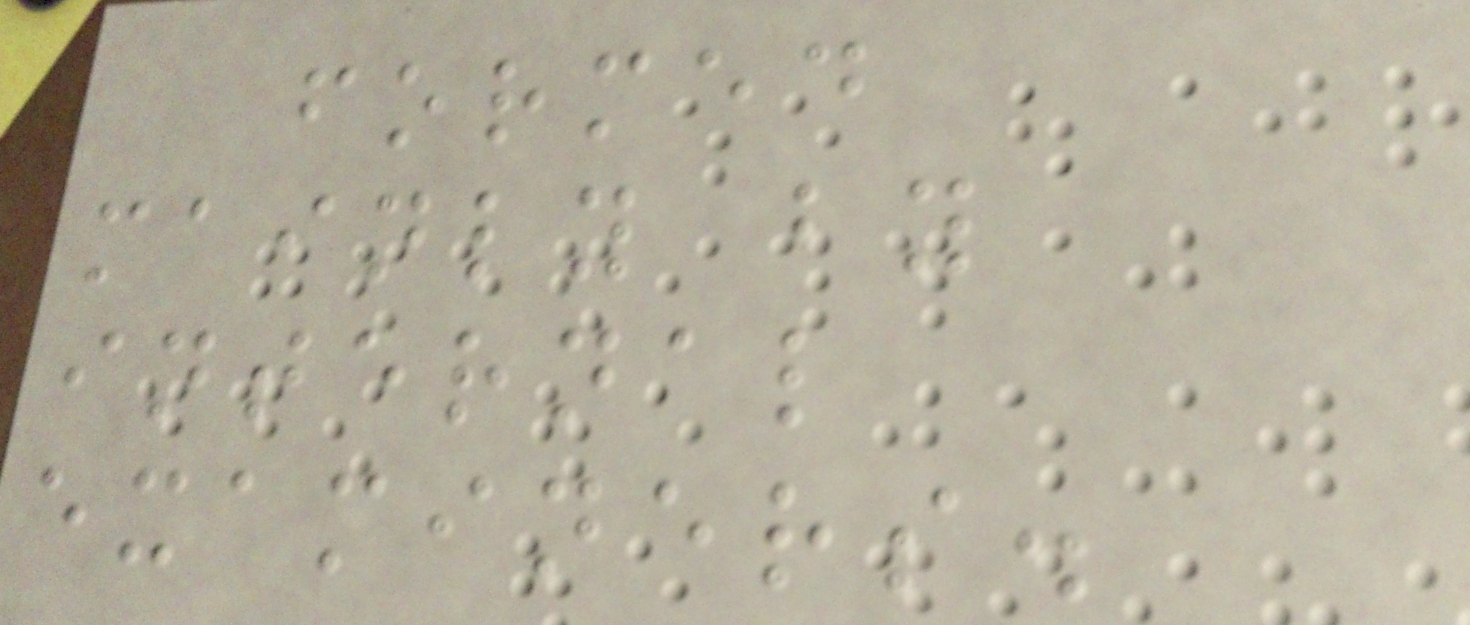formed
mainly by
internal
examiners.
